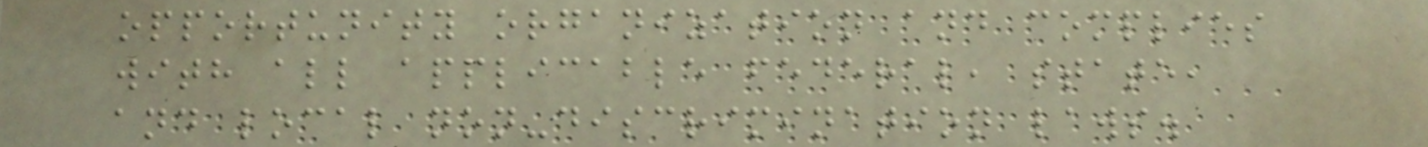opportunity organization and complies
with all applicable federal, state,
and local non-discrimination laws.
